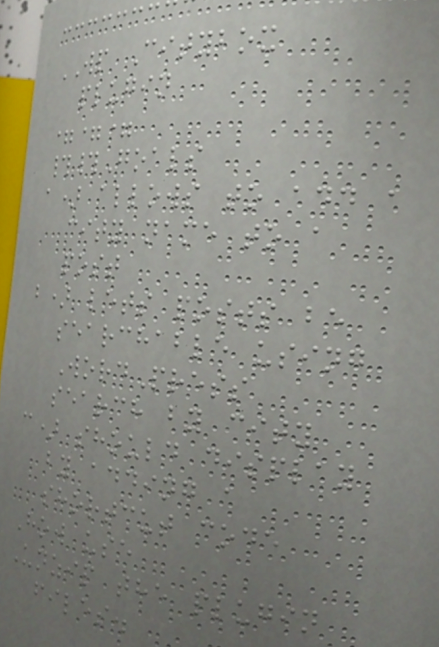WP Citybox
plugin
===
##Goals
a) allows to add a
city name to a
post
b) lets posts be
searchable using
WordPress
search by city
c) should display
by adding a
shortcut code
How use
Unzip the plugin
files.
